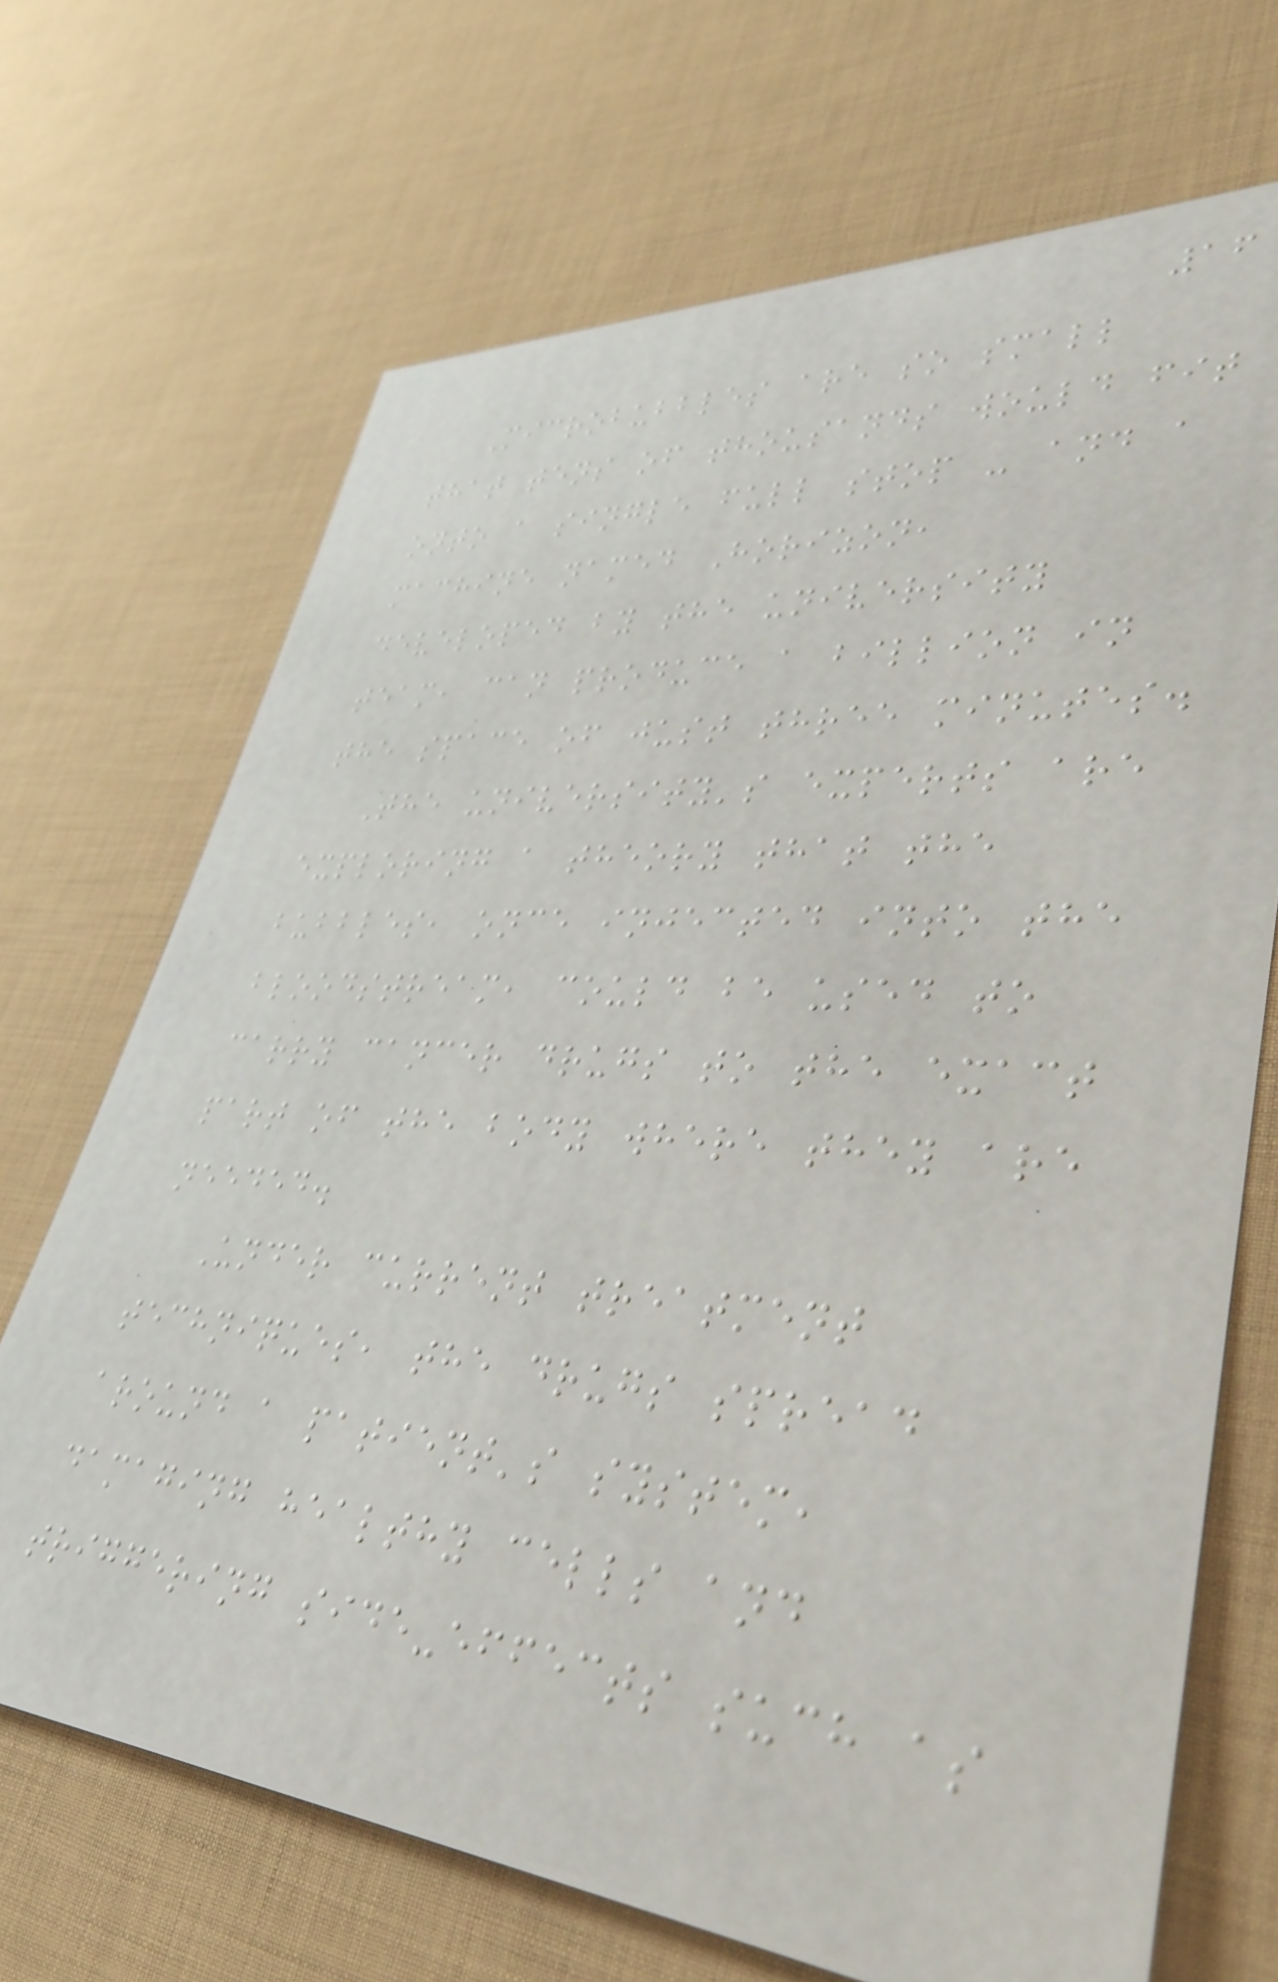16
Microbubbles are so small
that tens of thousands would fit
onto a single full stop - and a
machine named Horizon,
developed by the university
team, can produce a billion in
the space of just three minutes.
The university's experts are
exploring a theory that the
bubbles, once injected into the
bloodstream, could be used to
carry cancer drugs to the exact
part of the body where they are
needed.
Under current treatment
techniques, the drugs spread
around a patient's system,
damaging healthy cells and
triggering side-effects such as
